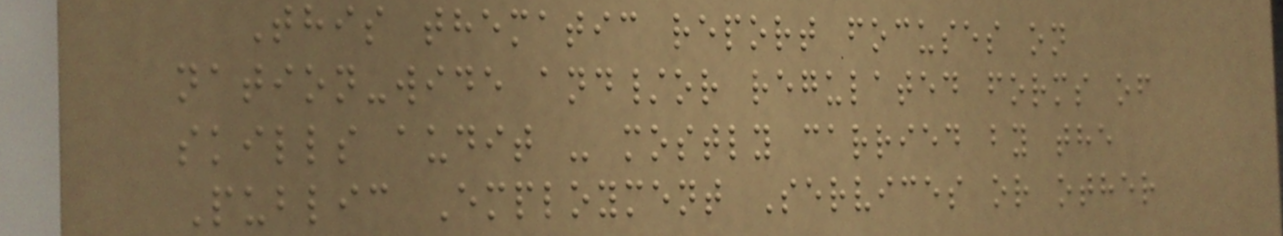This thematic report focuses on
nation-wide and/or regulated forms of
skills audit - mostly carried by the
Public Employment Services or other
